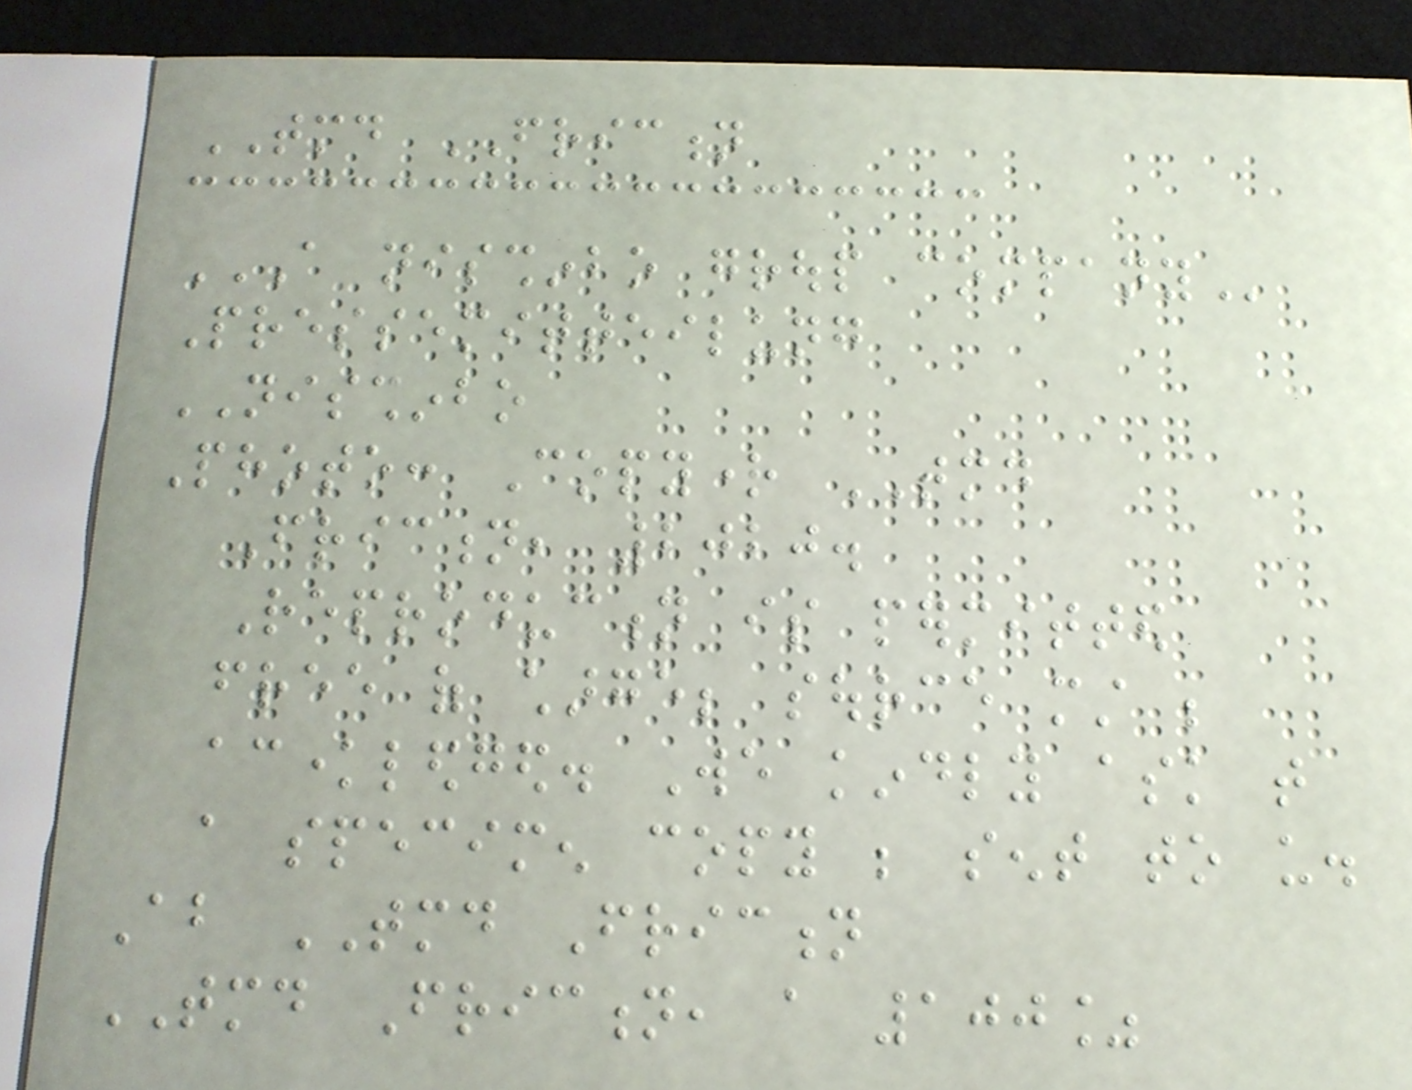TMD FRICTION
A NISSHINBO GROUP COMPANY
Pressemitteilung
NISSHINBO
Photo: Copyright TMD
Friction, 2020.
Reproduction is permitted
free of charge; source must be
acknowledged. We kindly ask that
a specimen copy be sent to us.
About TMD Friction
TMD Friction, a 100%
